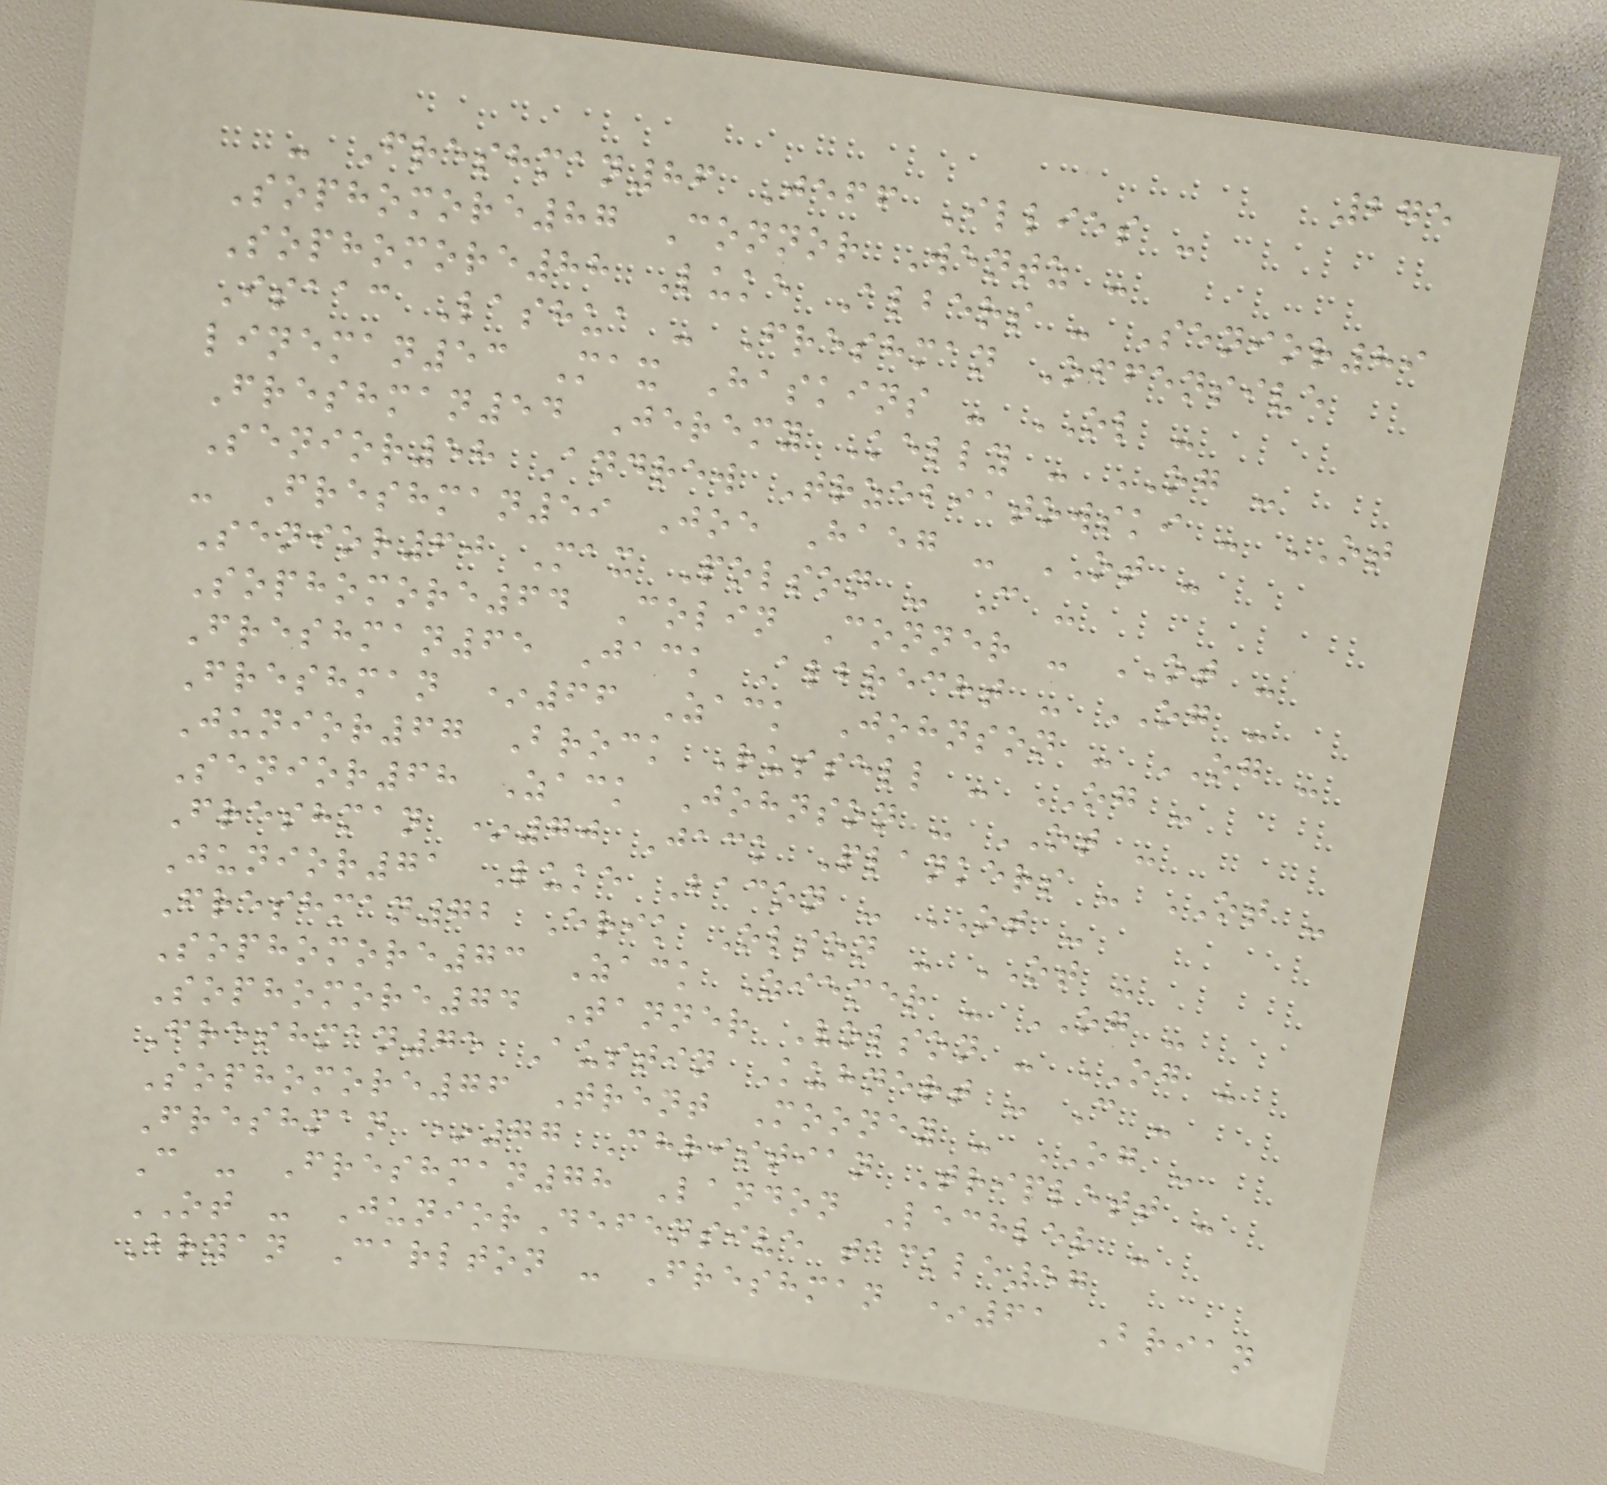275
- Freshman86 Jeff Illies -
Sophomore87 Connor Wentz -
Sophomore88 Luke Albers - Senior89
Isaac Lashua - Freshman Offensive
lineman53 Max Haskins - OL -
Freshman54 Jeremy Kelly - OG -
Senior58 Andrew Trzebiatowski - OT
- Freshman59 Joe Haeg - OT -
Senior60 Max Polson - C -
Sophomore64 Colin Conner - OT -
Freshman65 Jack Albrecht - OG -
Freshman *66 Zack Johnson - OG -
Junior67 Brock Russell - OG -
Senior68 Zack Johnson - OT -
Freshman *70 Jack Plankers - OT -
Junior71 Luke Bacon - OT -
Freshman72 Erik Olson - OT -
Sophomore73 Zack Ziemer - OG -
Sophomore74 Tanner Volson - OG -
Freshman75 Austin Kuhnert - C -
Sophomore76 Trent Mooney - OG -
Freshman *77 Christian Triplett -
C - Freshman78 Landon Lechler -
OT - JuniorDefensive tackle57
Bryan Carlton - Freshman *61 Brian
